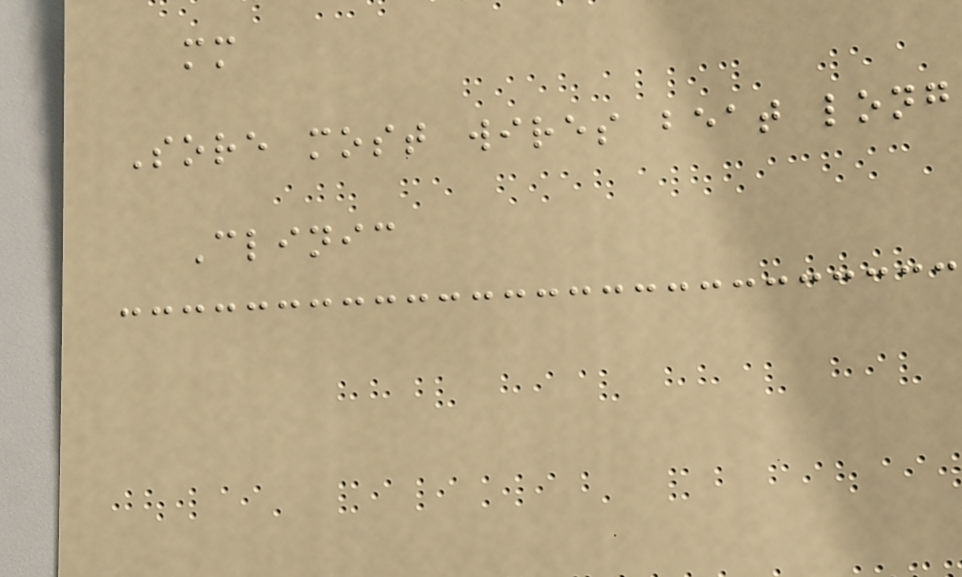mm
Sore most wires beat long
Clinic
